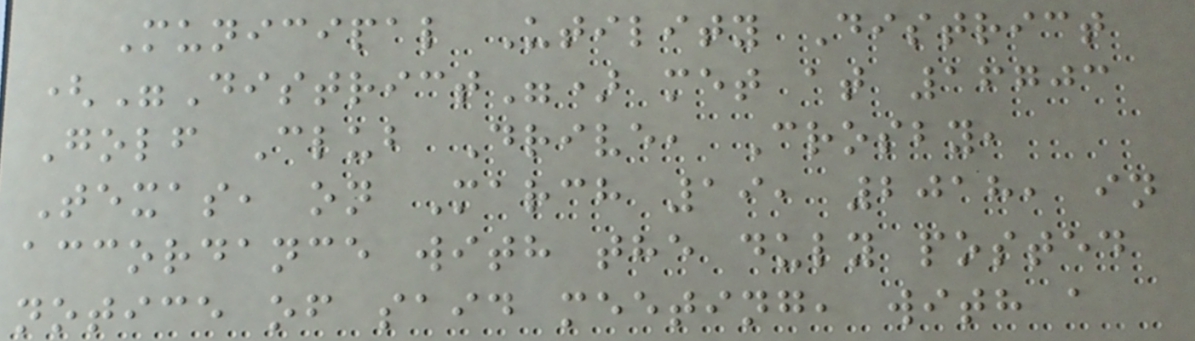Municipal Utility District
("District") met at 16703
Golf Club Drive, Crosby,
Texas, on March 19, 2018, in
accordance with the duly posted
notice of said meeting, with a
